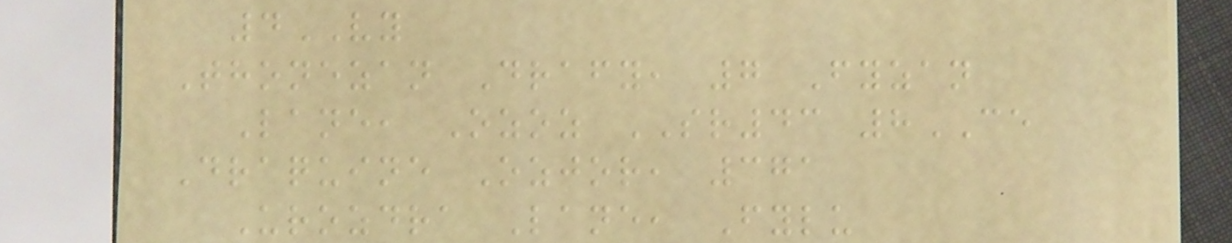4VY
Thonezan Drafy, 7 Fyzan
Lane, Ozoz SR43 8CE
Draquine Ozjor, 371
Urozdra Lane, Fylu
